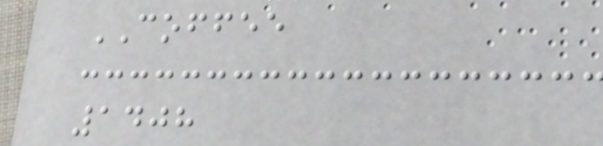COFFEE
1408
